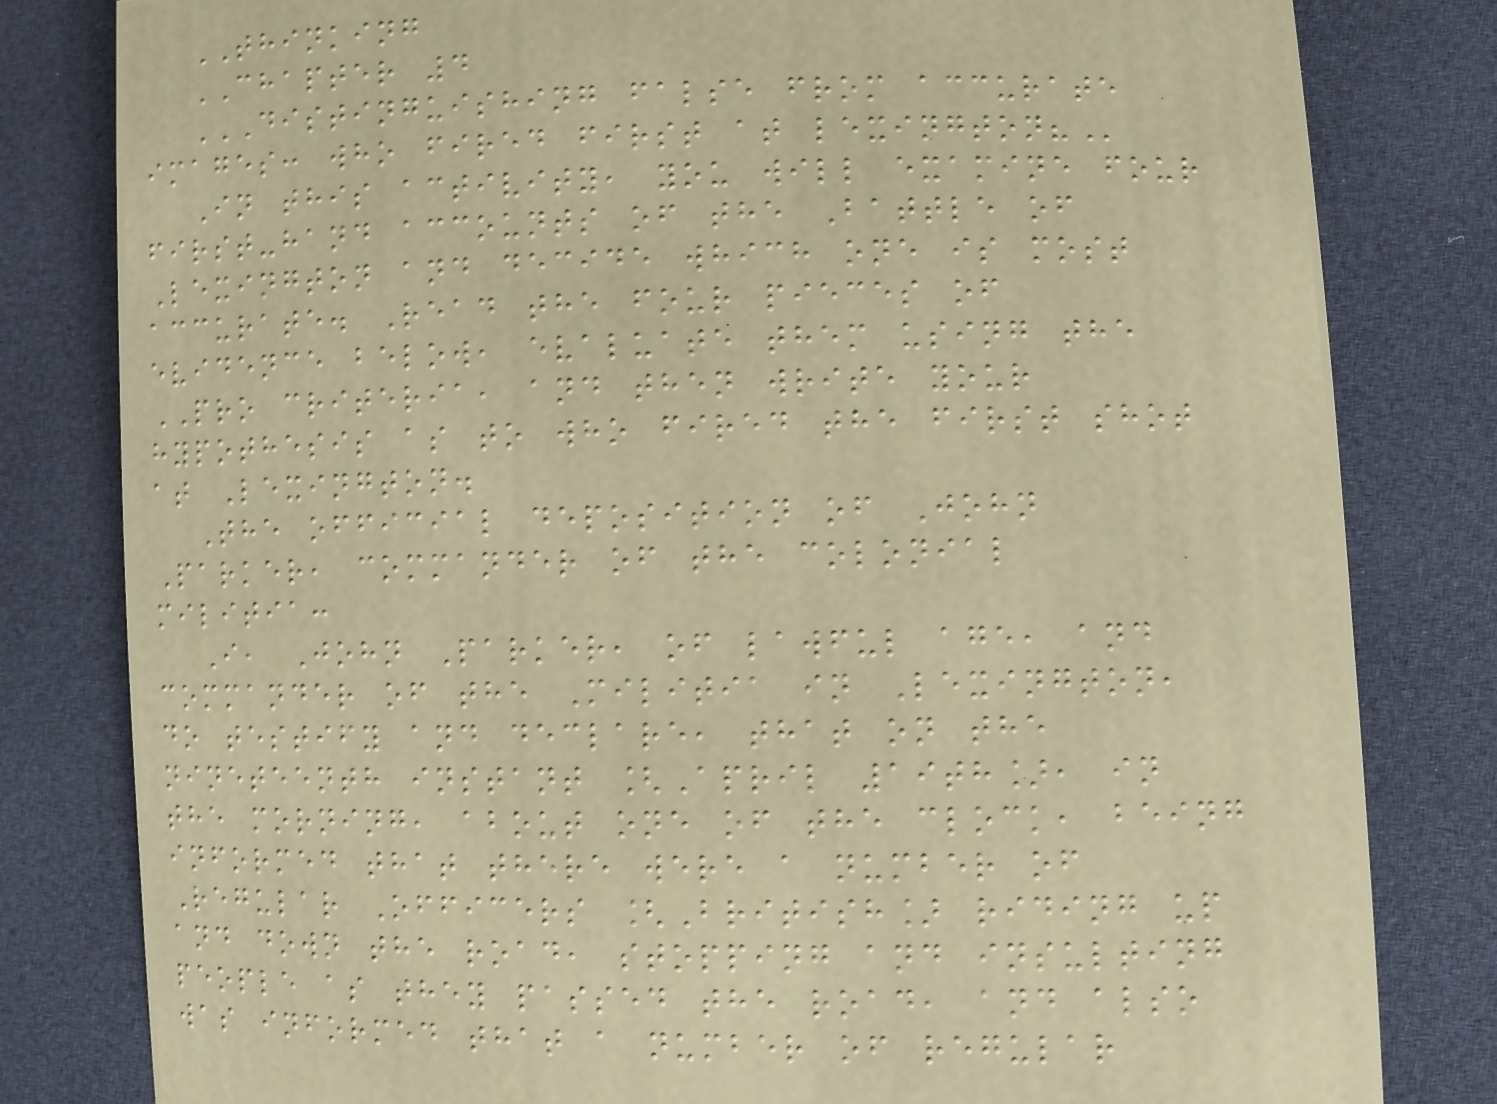THINKING
CHAPTER 4
DISTINGUISHING FALSE FROM ACCURATE
IMAGES: WHO FIRED FIRST AT LEXINGTON?
In this activity, you will examine four
first-hand accounts of the Battle of
Lexington and decide which one is most
accurate. Read the four pieces of
evidence below, evaluate them using the
PRO criteria, and then write your
hypothesis as to who fired the first shot
at Lexington.
The official deposition of John
Parker, commander of the colonial
militia:
I, John Parker, of lawful age, and
commander of the Militia in Lexington,
do testify and declare, that on the
nineteenth instant [April 19th], in
the morning, about one of the clock, being
informed that there were a number of
Regular Officers [British] riding up
and down the road, stopping and insulting
people as they passed the road, and also
was informed that a number of regular
